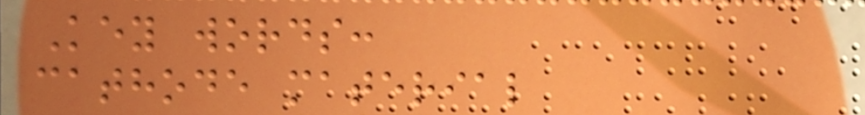Key words:
cathode material
